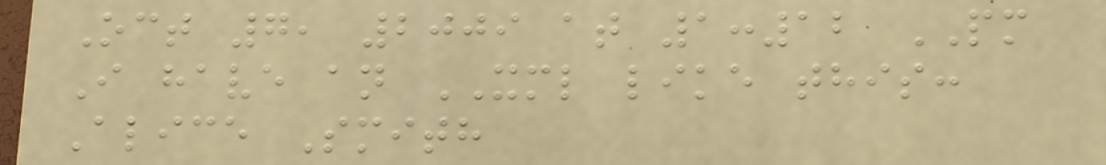Oct 7, 2009 at 1:12 PM
I have an XML like this:
Alice Smith
